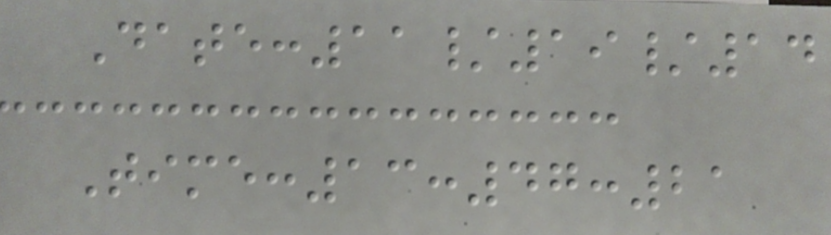Date:11/19/14
Time:13:47:21
